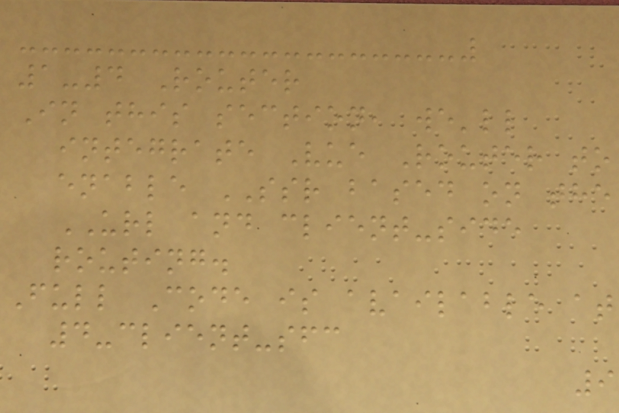1-4 Router
In this section, we'll
integrate Vue Router to
enable SSR based on the
URL and client-side
routing.
Full Code is available at
4-client-sfc
9
